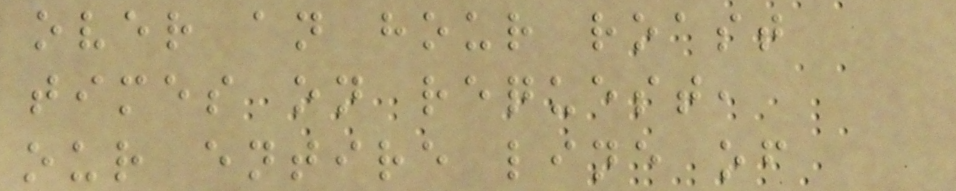over an hour roast
times on request,
our entire line of
